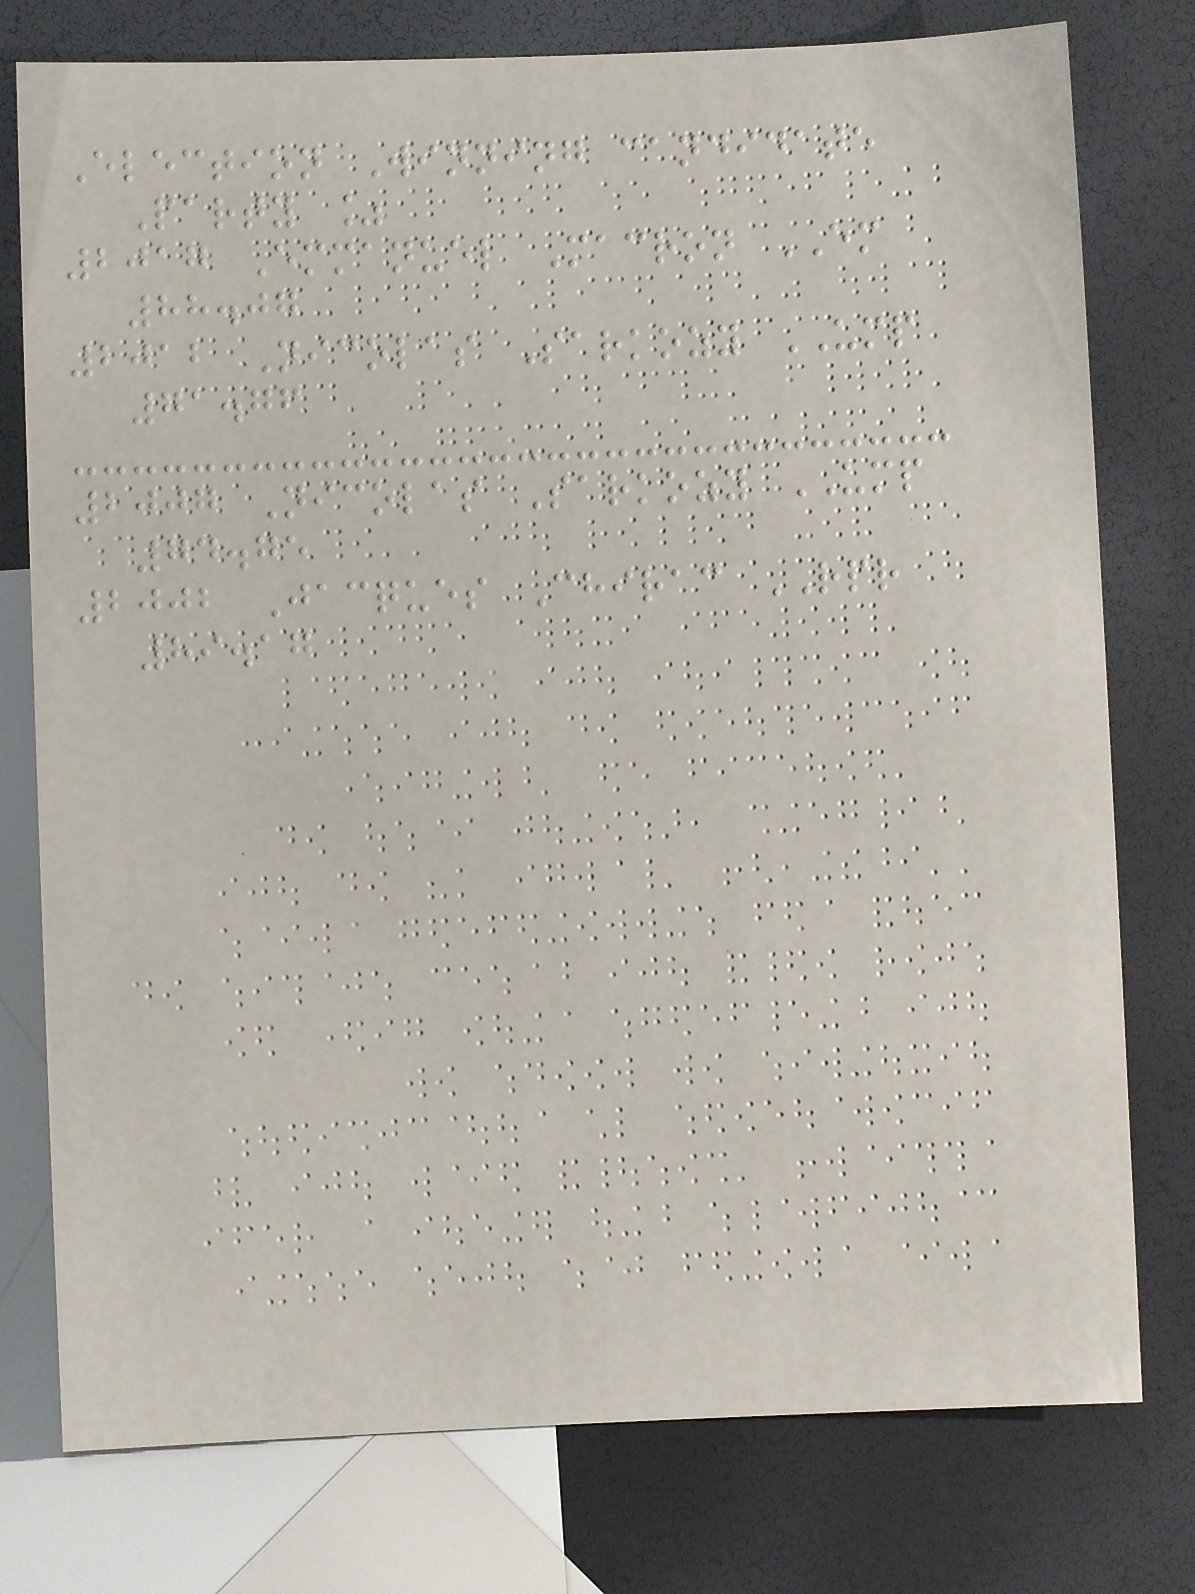Election Winning candidate
Party %
2017 Emmanuel Macron EM
88.07
2012 Nicolas Sarkozy UMP
71.76
2007 Nicolas Sarkozy UMP
74.75
2002 Jacques Chirac RPR
89.17
